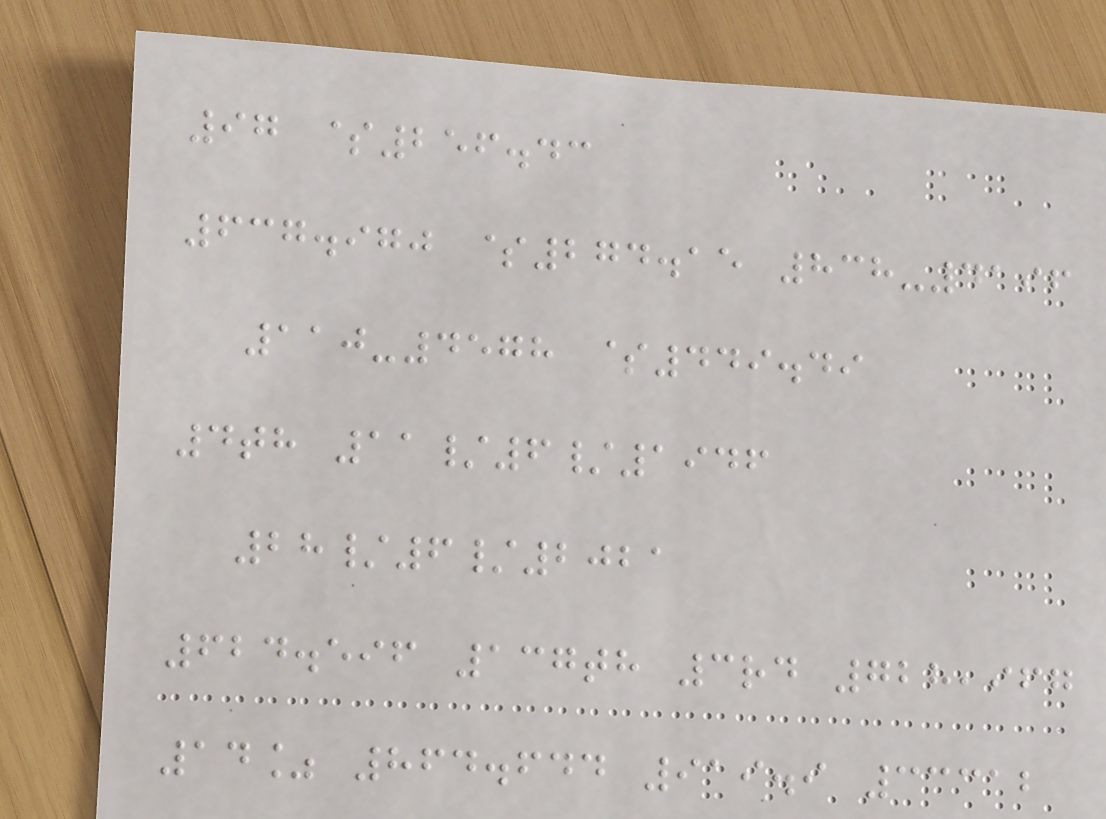97 $256.43
637.970 $274.15 838-4196
110-4578 $449.49
4th 11/6/1946
28/6/2021
624.596 137th 3rd 728,967
14% 864.644 919.9 33312
